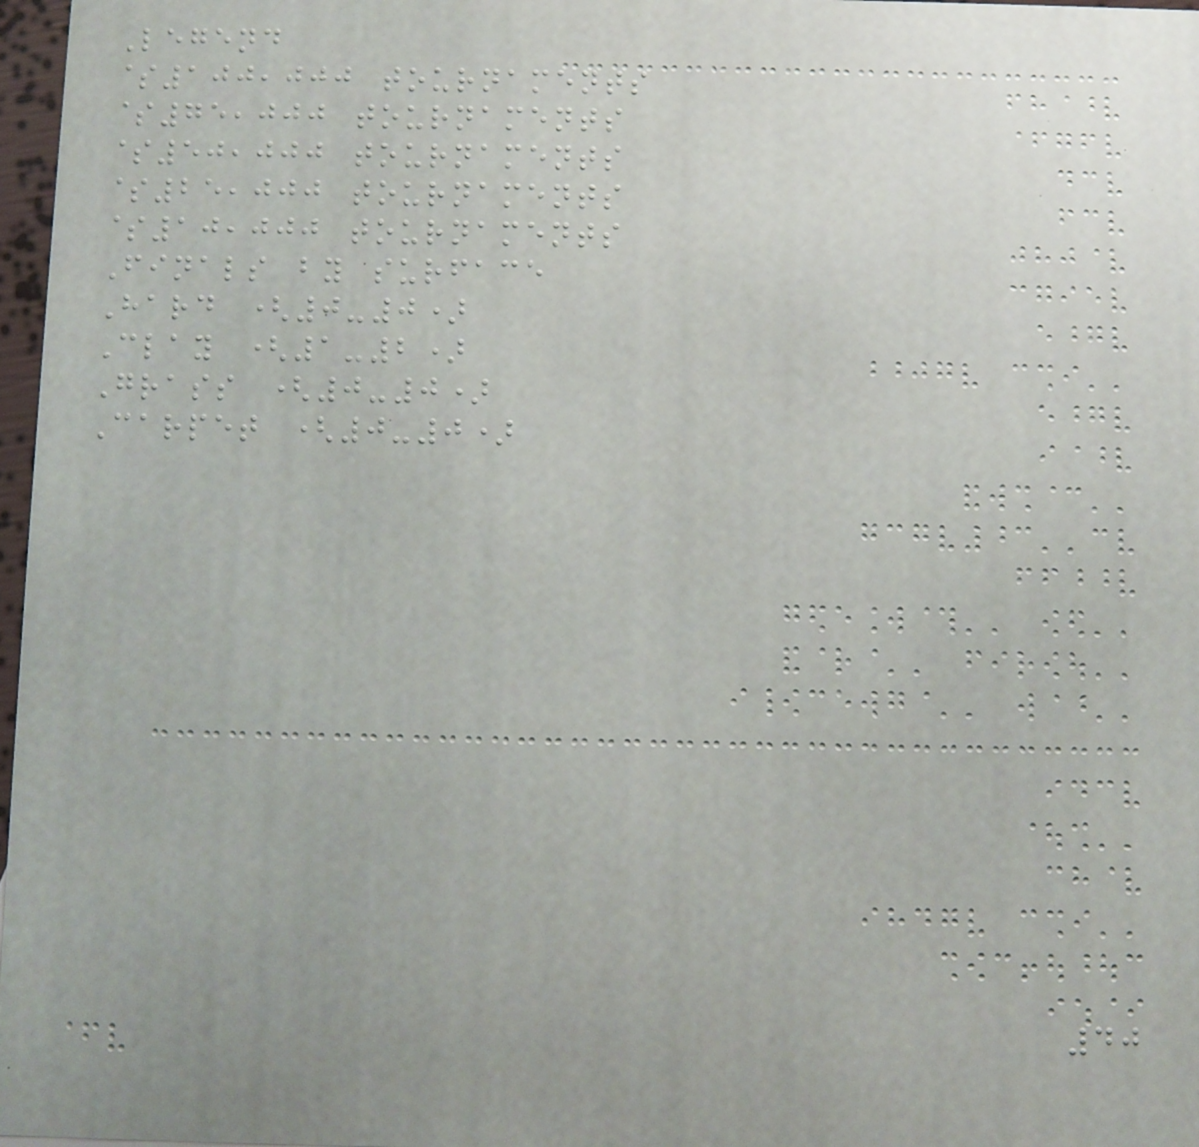Legend
$100,000 tournaments
$75,000 tournaments
$50,000 tournaments
$25,000 tournaments
$10,000 tournaments
Finals by surface
Hard (0-0)
Clay (1-2)
Grass (0-0)
Carpet (0-0)
40
